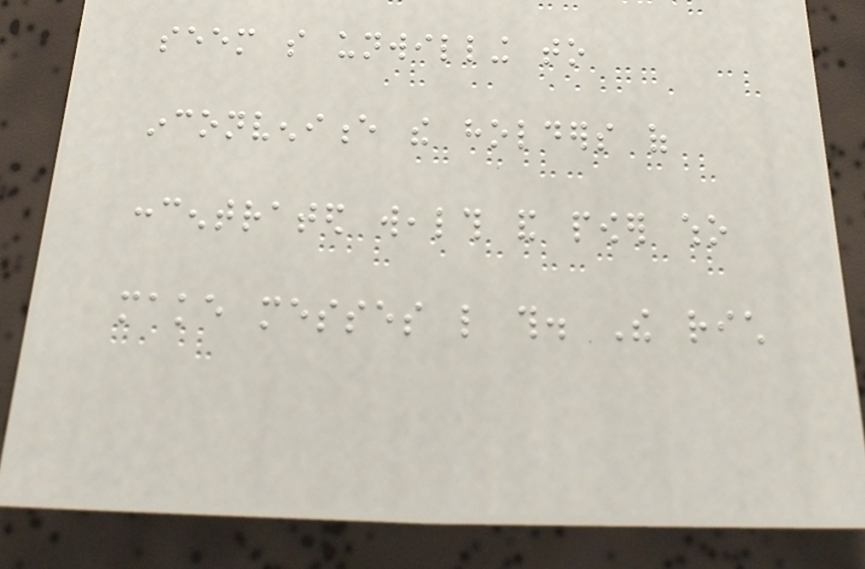seem so unwilling to
inconvenience the holders of
concentrated wealth and power who
make messes like this. The rich
